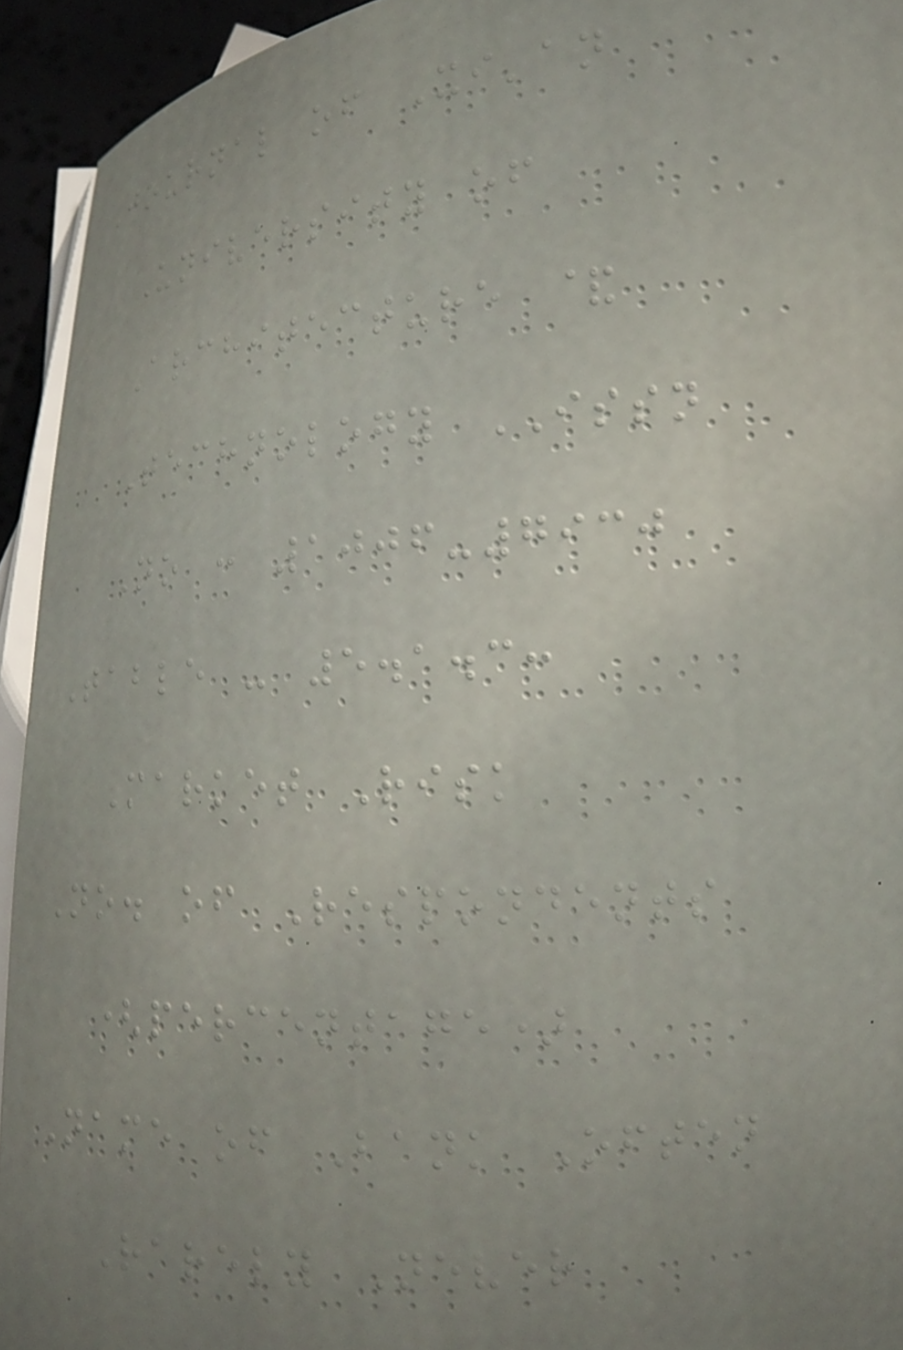Journal of Xi'an
University of
Architecture &
Technology ISSN
No : 1006-7930
Table - 5.1.3:
Market Risk
No. of Respondents
(percentage)
Name of Bank Often
Rarely Never
